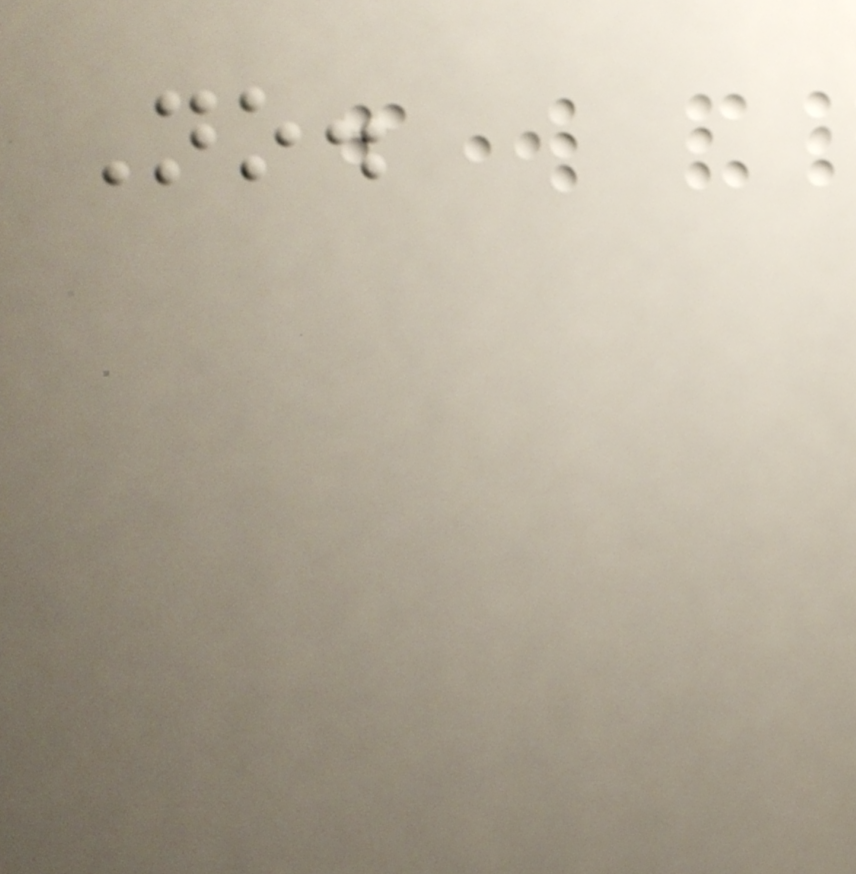No.
